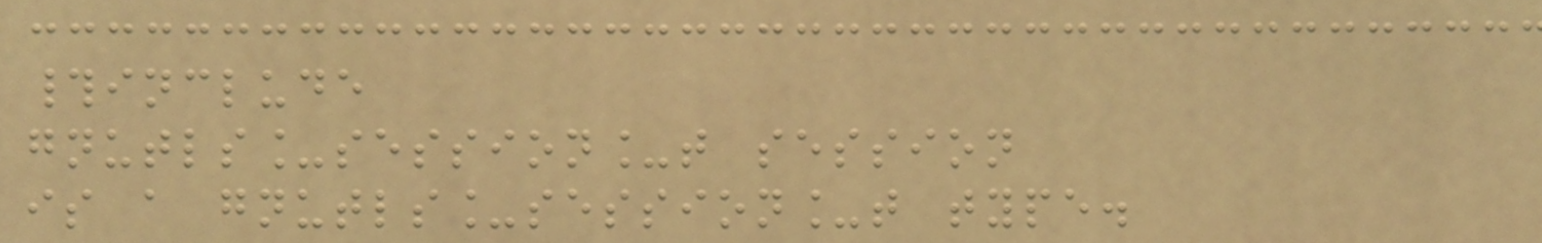#include
gnutls_session_t session
is a gnutls_session_t type.
